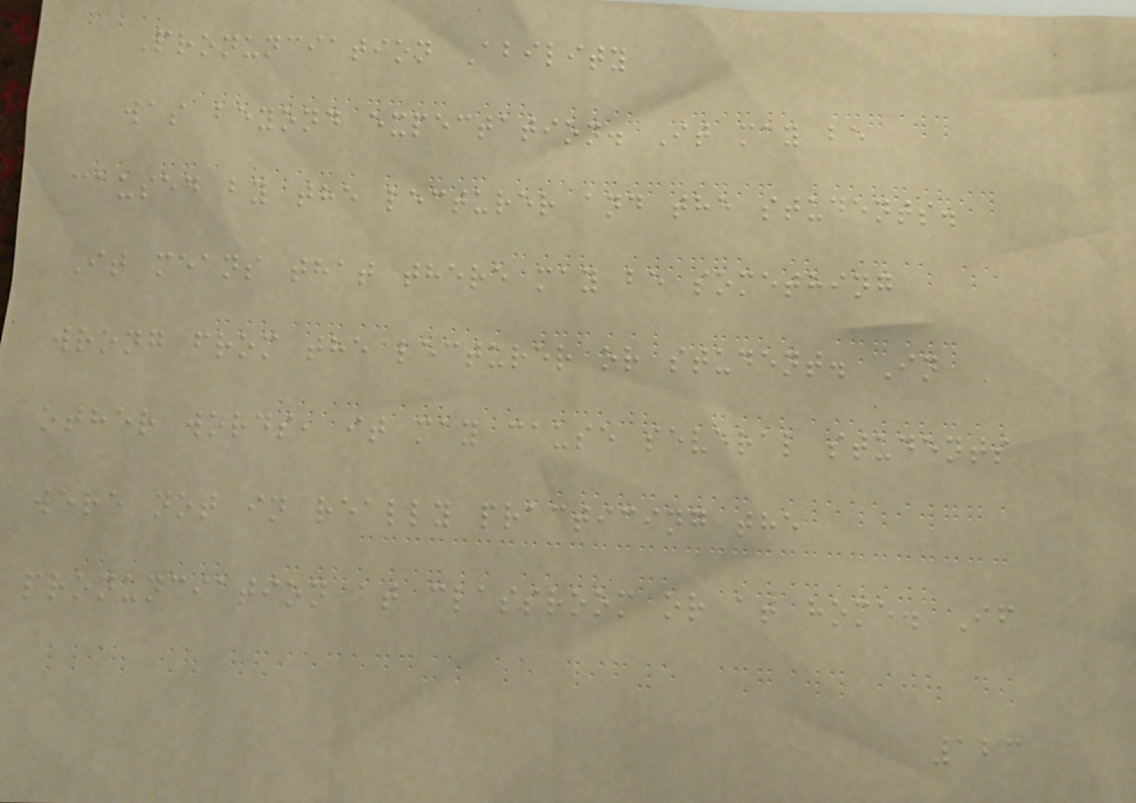Pronunciation Ability
was beyond expectation. It may be
caused by the lecturer and the students.
It means that there may be something
wrong from the lecturer or student. In
other words, it may cause several students
were not in really practicing the
pronunciation at classroom or at home. If
123
